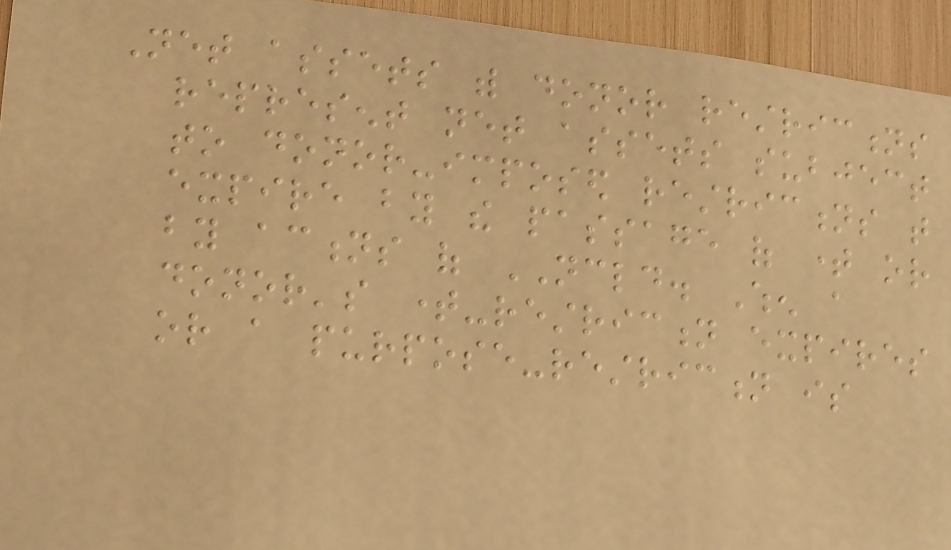Net assets with donor restrictions
represent net assets subject
to donor-imposed restrictions that
expire by the passage of time or
by actions of NCLD. When a
donor's time-restriction expires
or a purpose-restriction is
